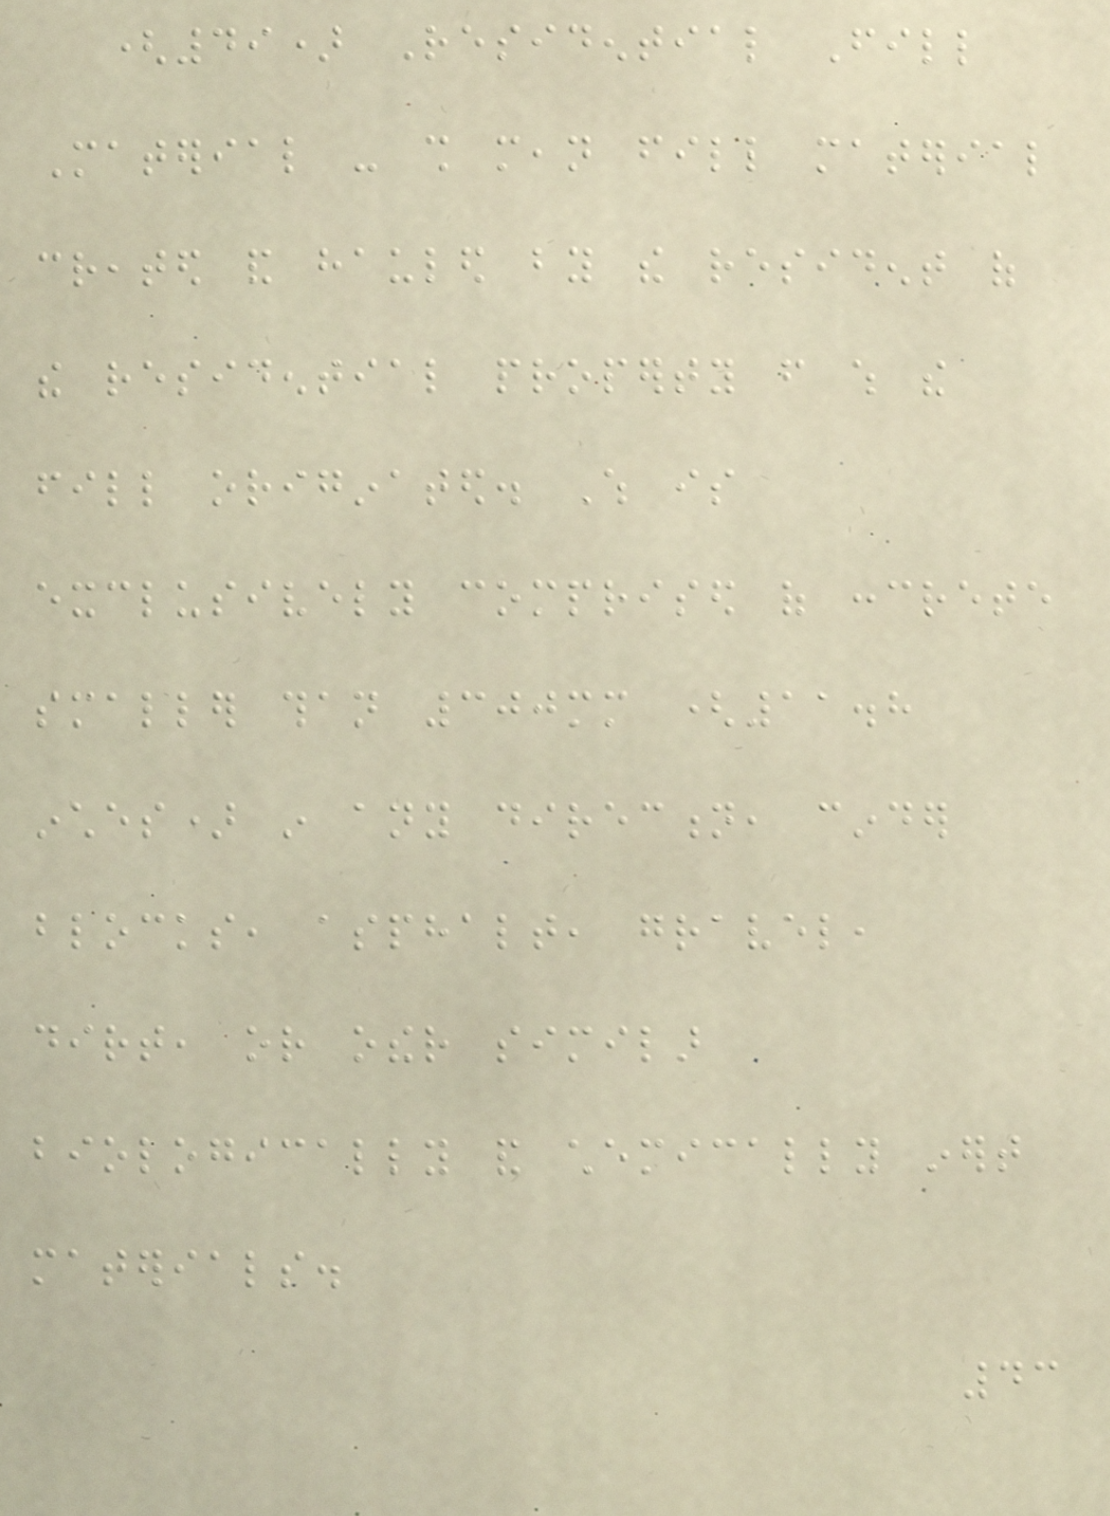(49) Residential Fill
Material - shall mean fill material
created and hauled by the resident of
the residential property from which the
fill originated. Which is
exclusively comprised of concrete
smaller than 300mm (11.8
inches) in any direction, cinder
blocks, asphalt, gravel,
dirt, or other similar
biologically and chemically inert
materials.
43
